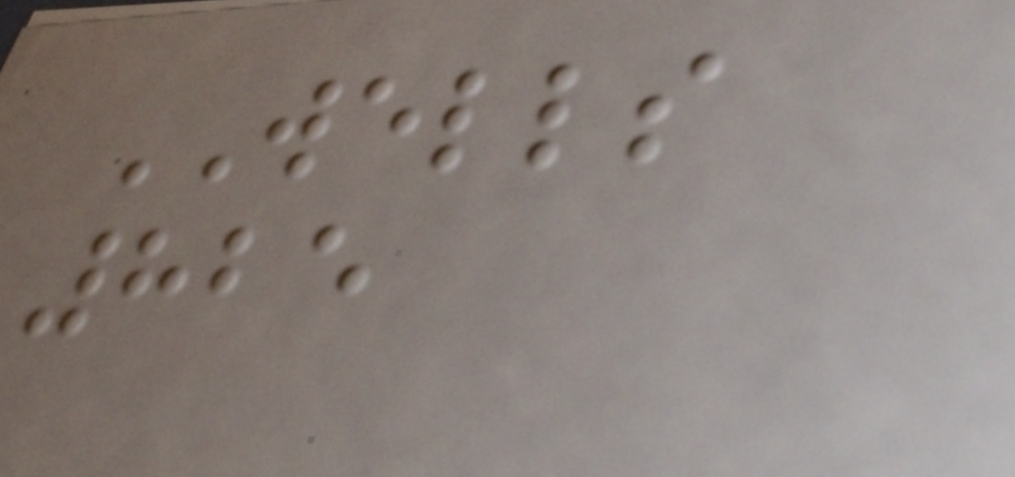WELLS
825
